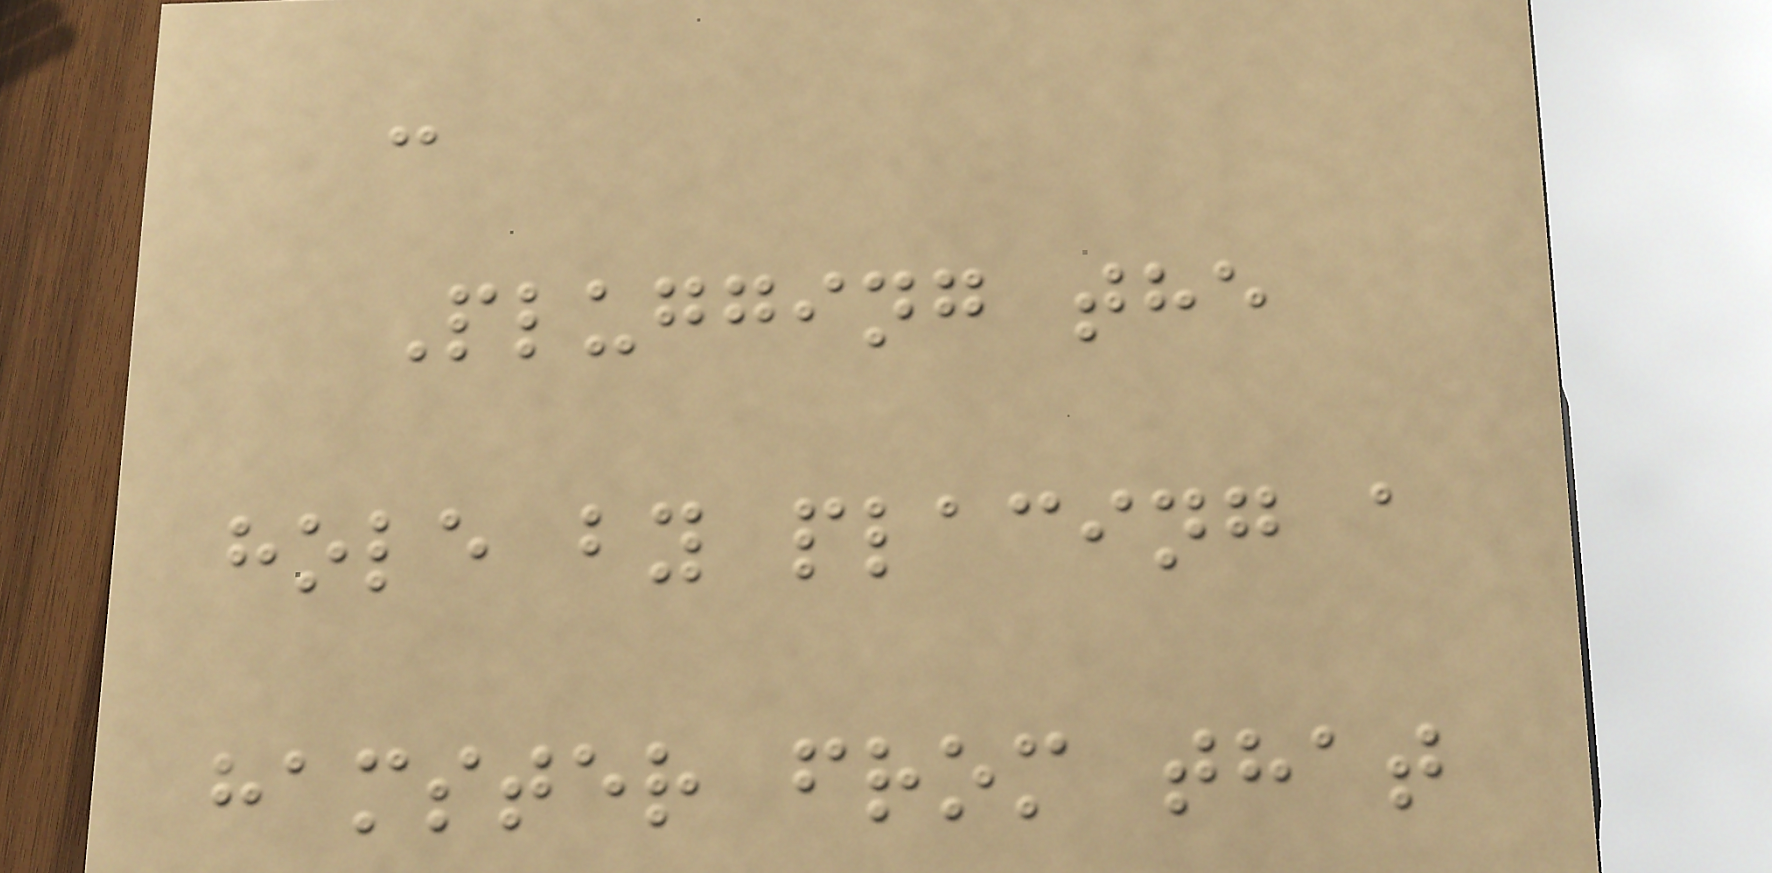-
Plugging the
hole by placing a
hamster from that
